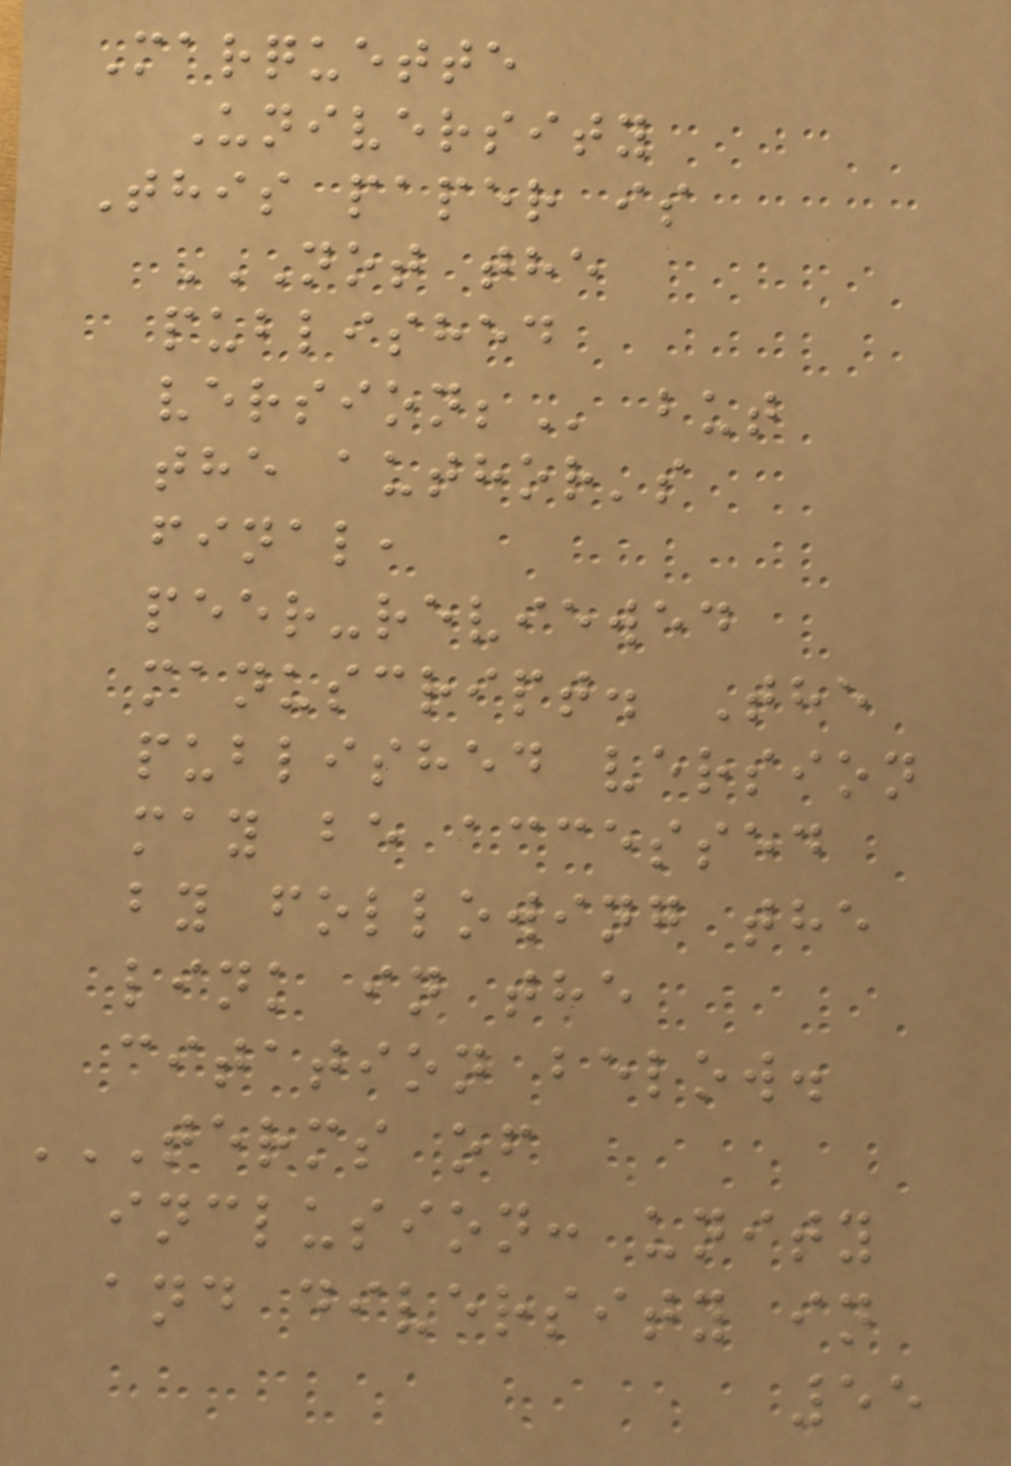Marquette
University
This paper is
NOT THE
PUBLISHED
VERSION; but
the author's
final,
peer-reviewed
manuscript. The
published version
may be accessed
by following the
link in the
citation below.
TERMS OF
INCLUSION: UNITY
AND DIVERSITY IN
55
